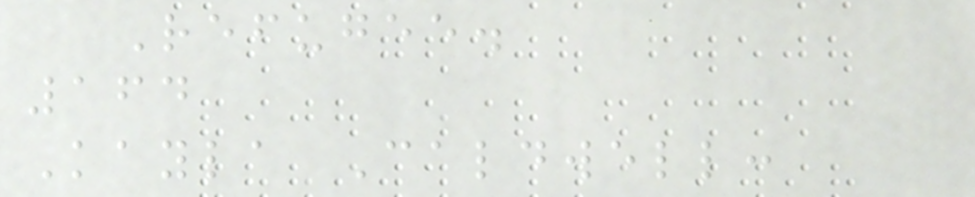Refugee.
164
Kayla Caldwell:
